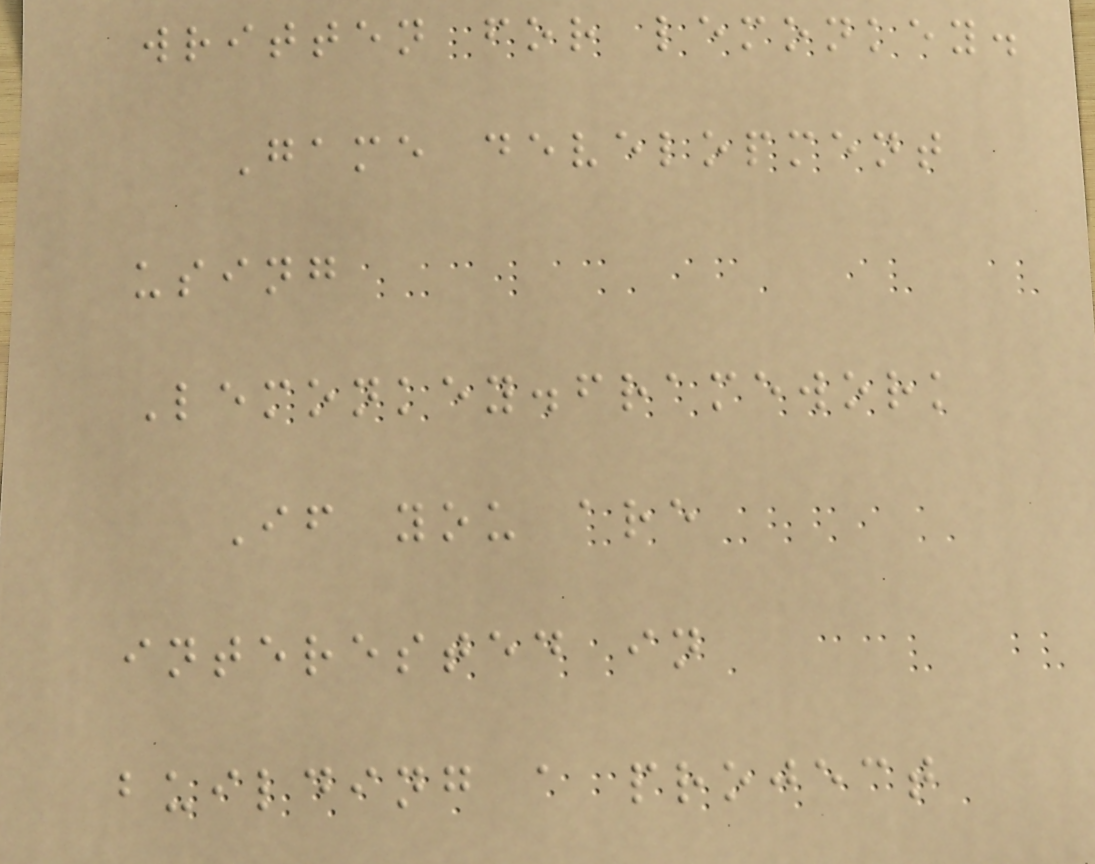written for lemonkey.
Game development
using
Lemonkey.framework
If you are
interested in
building a project
